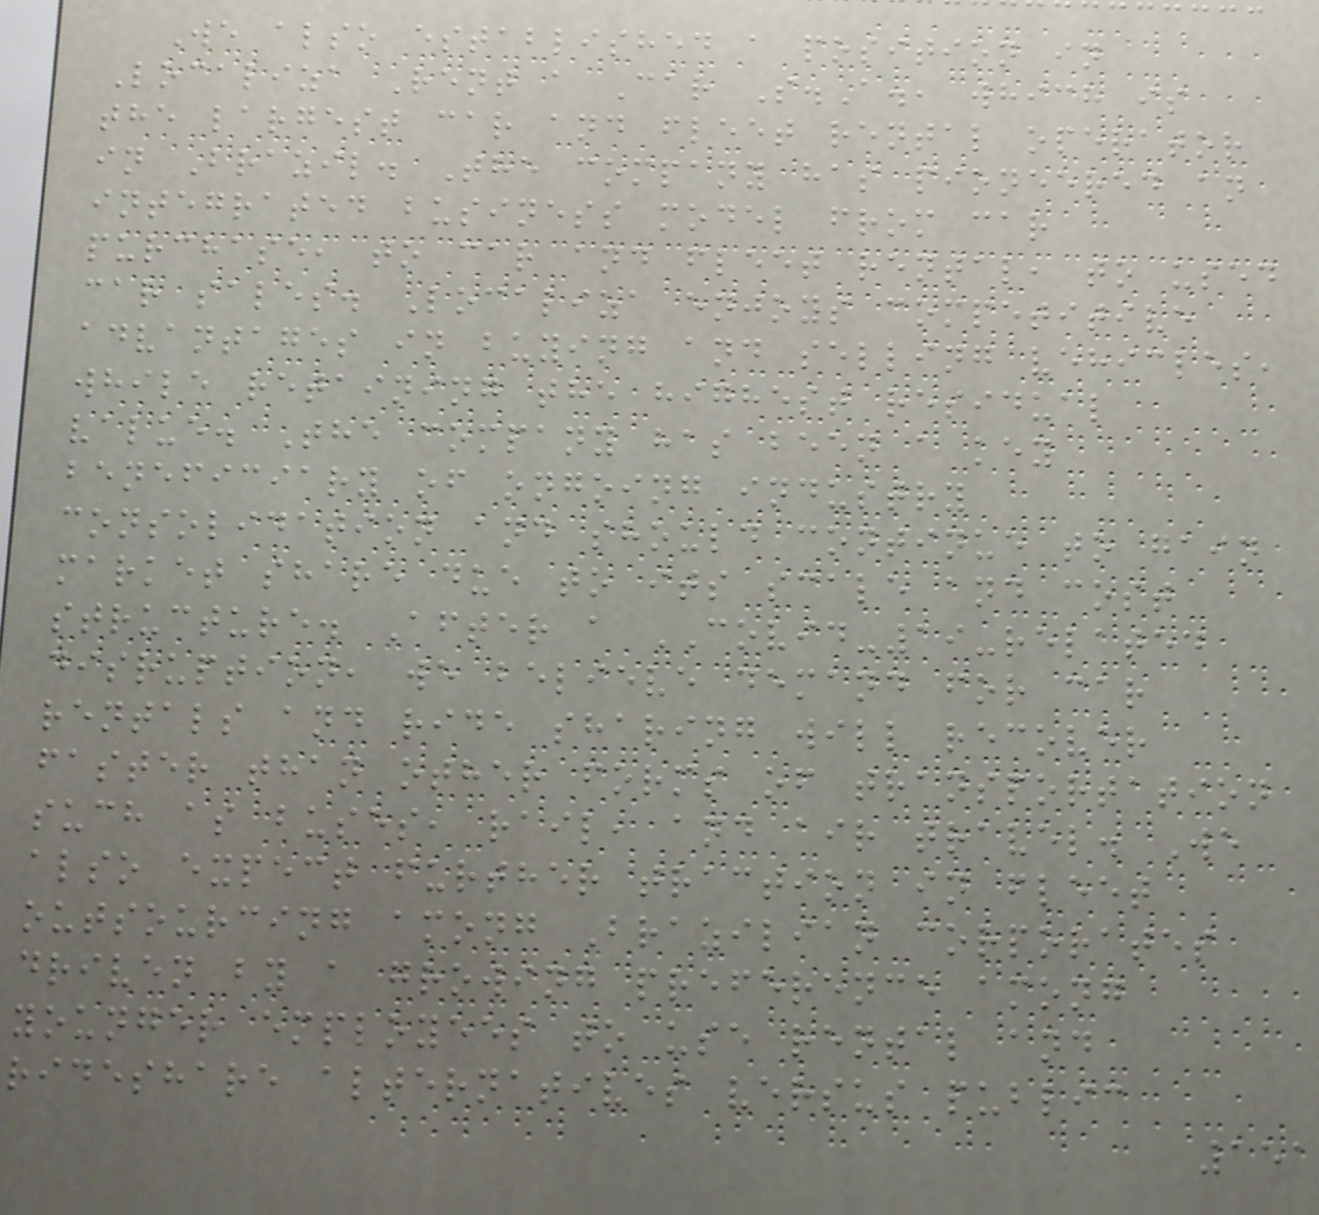We also established a position in
Localiza Rent a Car S.A., which is
the largest car and fleet rental operator
in Brazil. The company has pioneered an
integrated business model from car
purchase, to car and fleet rental, to used
car sales. Localiza enjoys competitive
advantages in buying and selling vehicles,
while retaining the highest residual
value. The company has been a key
beneficiary of ongoing industry
consolidation and should continue to gain
market share due to its scale and cost
structure. After a COVID-19-related
disruption, we believe demand for car
rentals and ride sharing will recover
faster than other forms of transportation
such as buses, rail, and air travel. We
also expect further traction in fleet
outsourcing among Brazilian corporates
driven by a growing preference among
younger employees to use rental and
rideshare alternatives versus public
151
